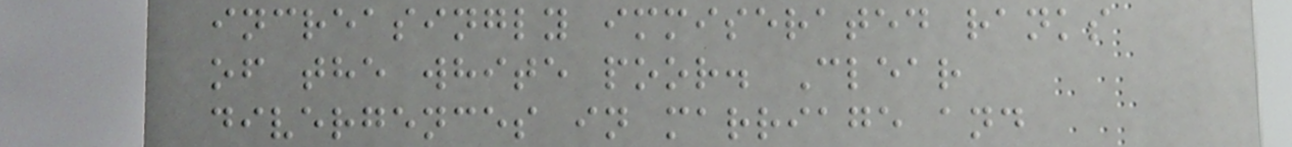increasingly immiserated ranks
of the white poor. Clear
divergences in marriage and
